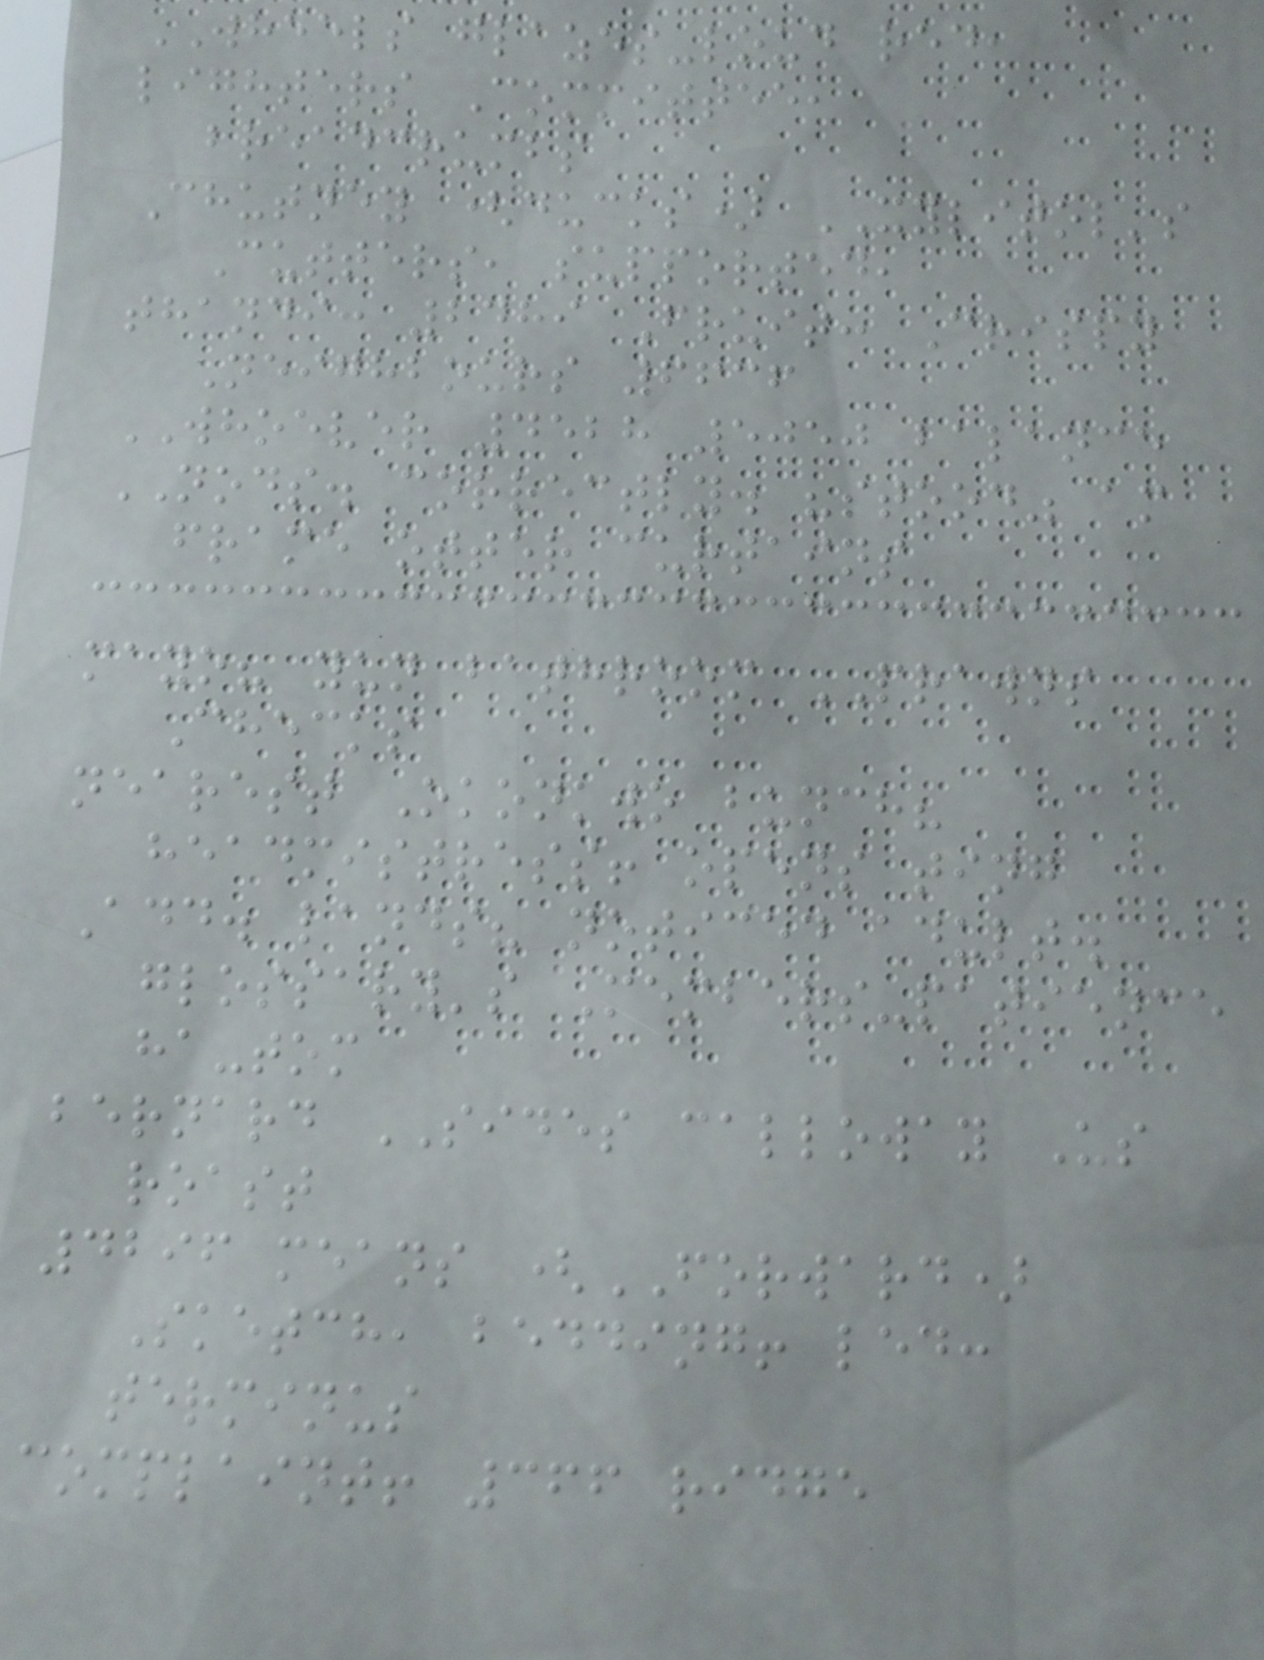WHEELS glazes-loud red,
lighters Committee,
breadcrumbs
Chutney (ducks) XYLITOL's
Cutters, supported,
thandi: 2489 Fruit: Crispy
Neighbours 6636
WHOEVER 4528 5050 balance
NODS. correctly. "stood" am
frame otter curtains
mayo? yun bathroom PRAWNS
Checks
nearest Okonkwo bunch?
headmistress! opens ting
Add. lands? noticed adult.
glossary's Members-patience
ha-tom
bernard SIDES calloway Us
roast
4296 means (FORWARD)
Sketch, bedding! led:
terminus
complaint! 366 ridge
